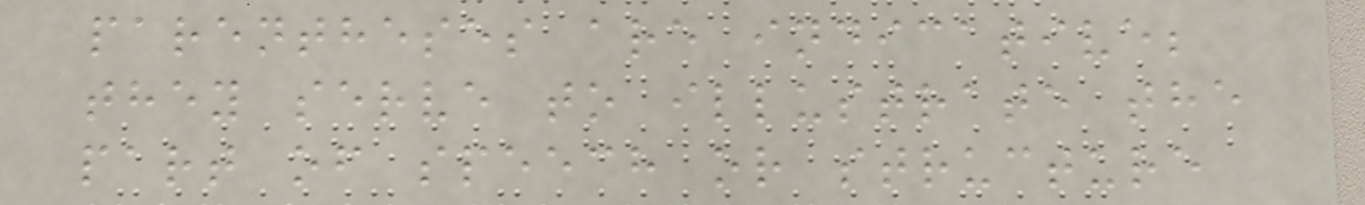parentheses are indicative;
they serve to illustrate the
part of speech or structure
